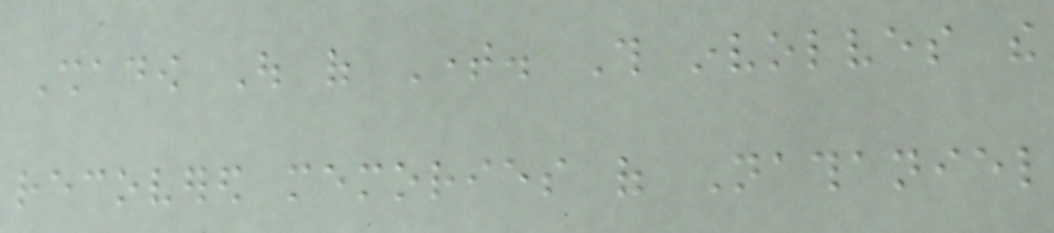Shadow Out of Time. This involves the
recovered memories of Nathaniel
